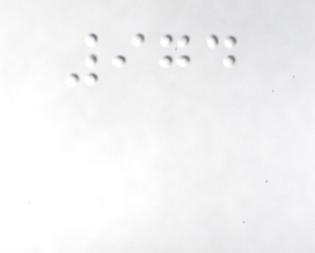974
